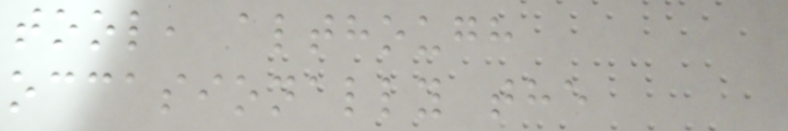tool, although
occasionally the
